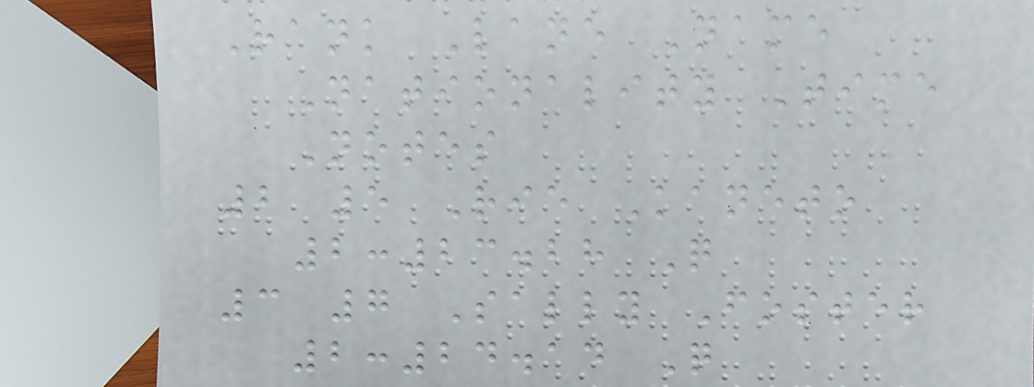Rank Lane Name
Nationality Time
Notes
2 5 Rie Kaneto
2:23.28 Q
3 7 Sally Foster
2:24.14 Q
